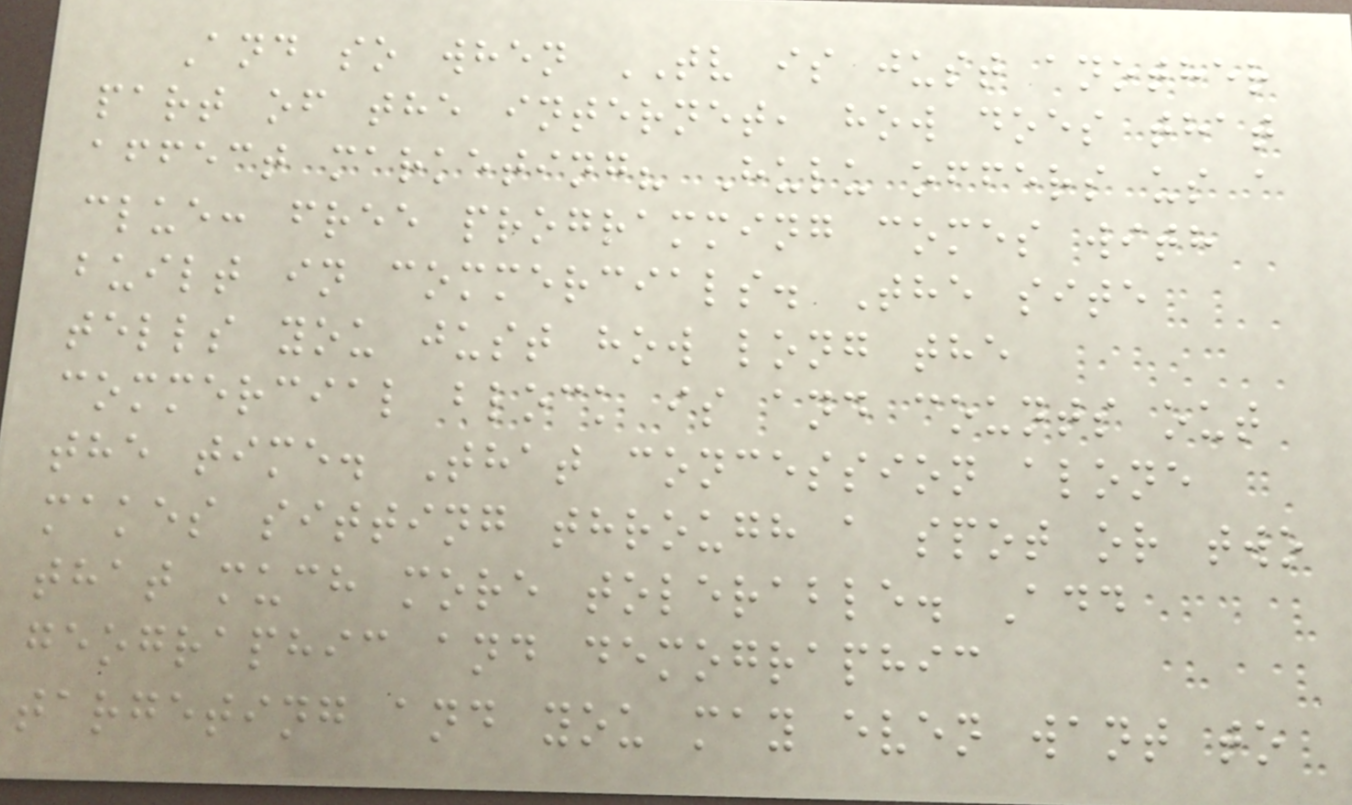And so when TV is just another
part of the internet, how does that
affect marketing? Hulu offers us a
clue: free programming comes with
built in commercials. The site
tells you just how long the
commercial block is and counts out
the time. That concession alone
makes sitting through a spot or two
that much more tolerable. Add
geographic and demographic
targeting and you may even want to
